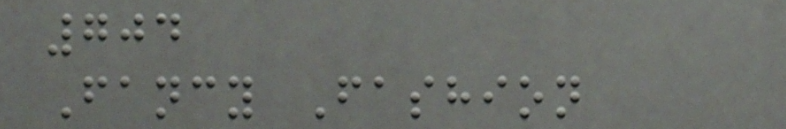704
Fancy Fashion
